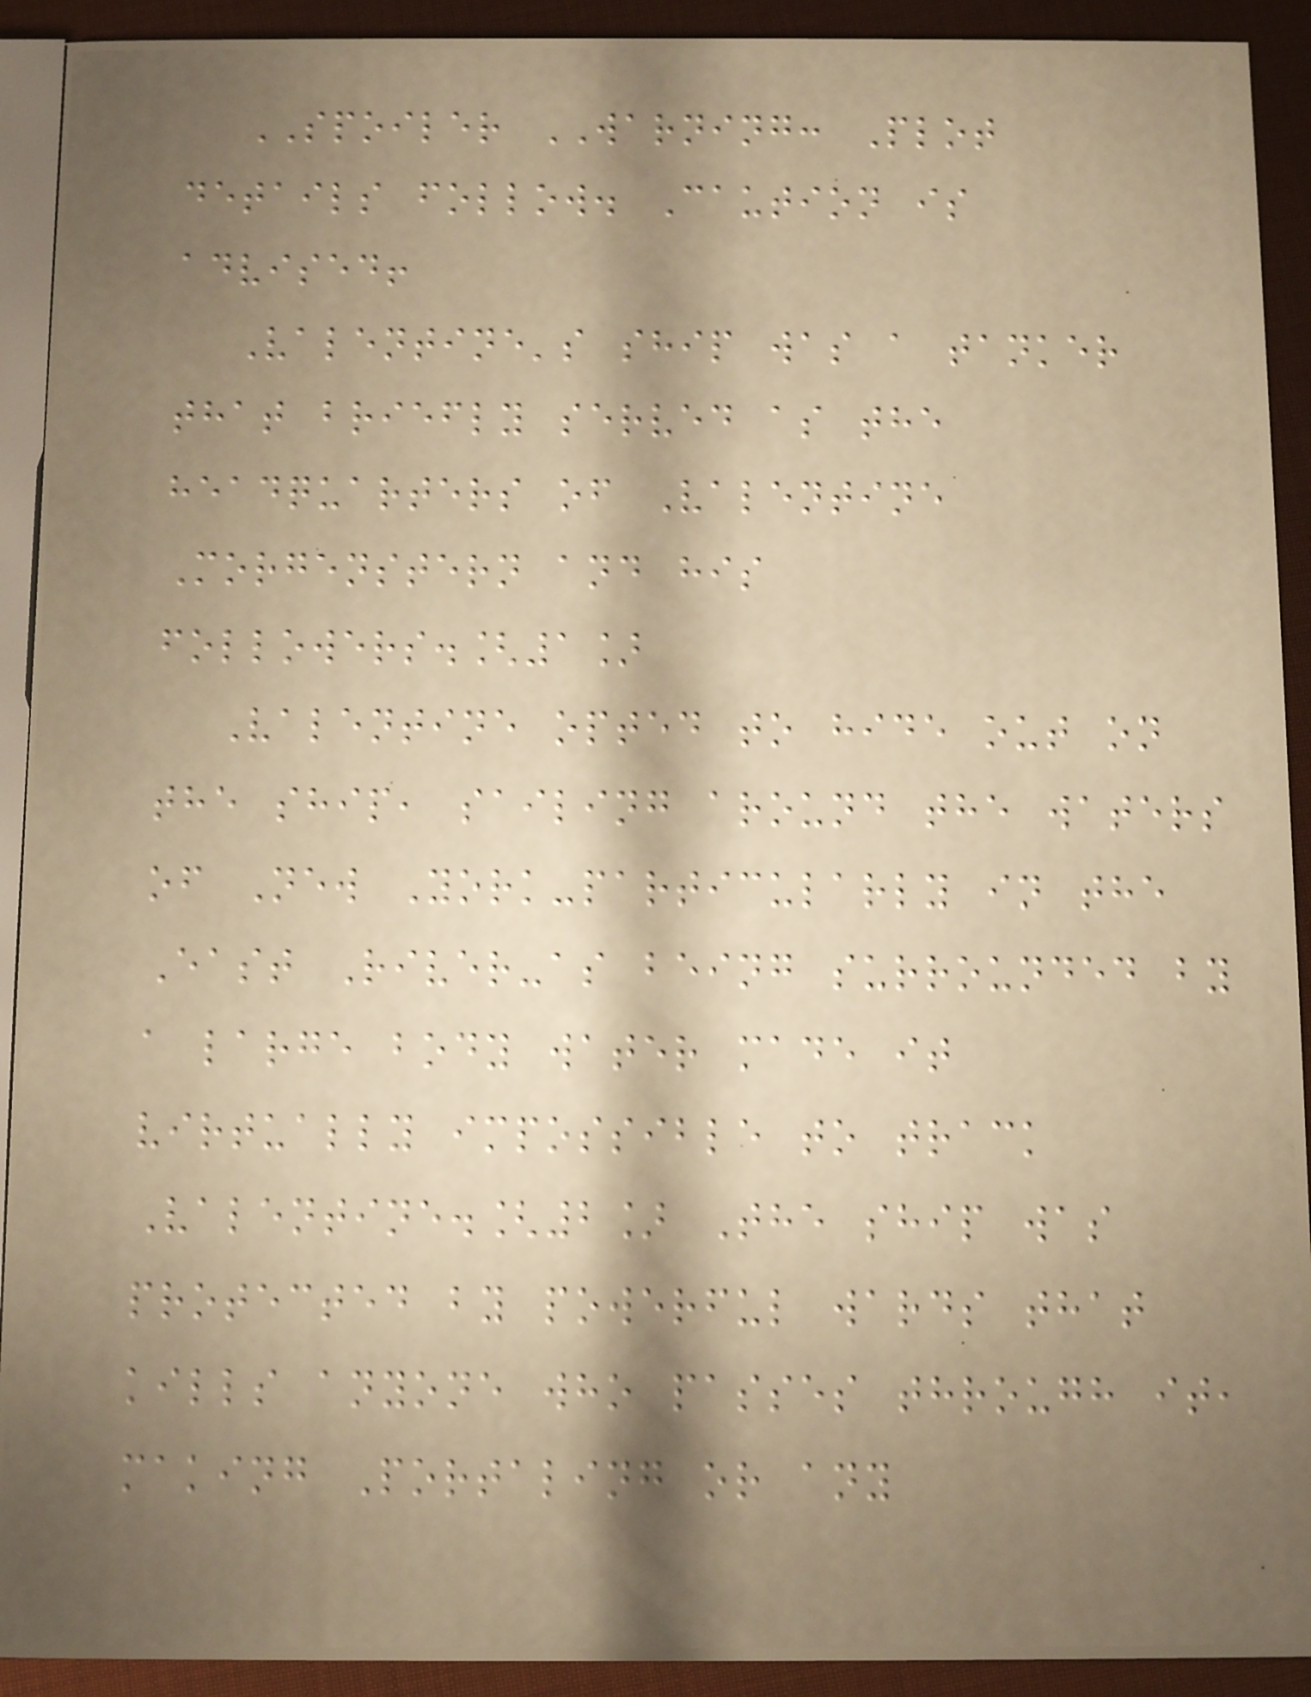SPOILER WARNING: Plot
details follow. Caution is
advised!
Valentine's ship was a tanker
that briefly served as the
headquarters of Valentine
Morgenstern and his
followers.[1]
Valentine opted to hide out on
the ship, sailing around the waters
of New York-particularly in the
East River-as being surrounded by
a large body water made it
virtually impossible to track
Valentine.[2] The ship was
protected by powerful wards that
kills anyone who passes through it,
making Portaling or any
